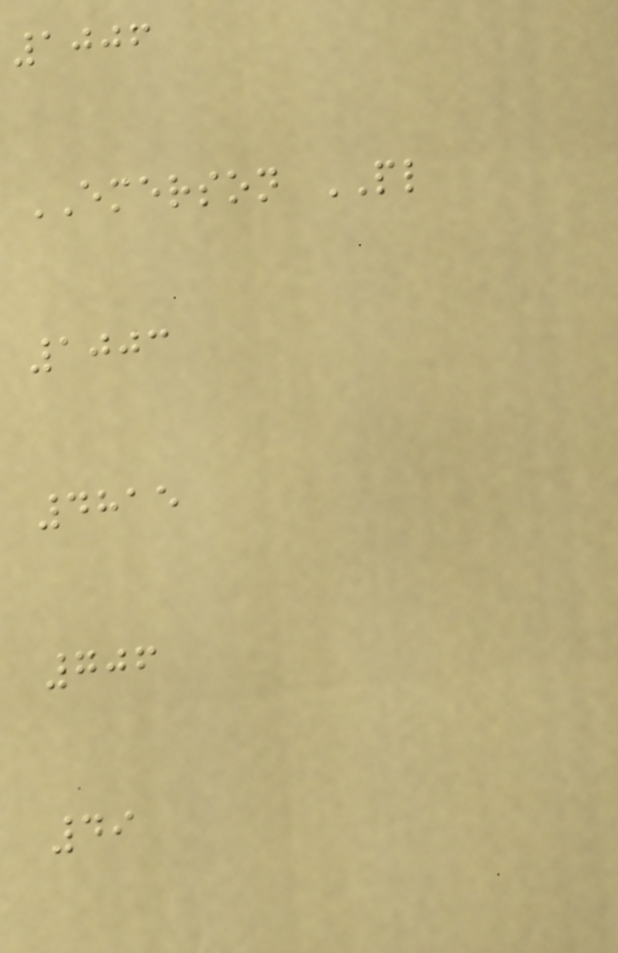1006
EMERSON PL
1003
4815
706
49
